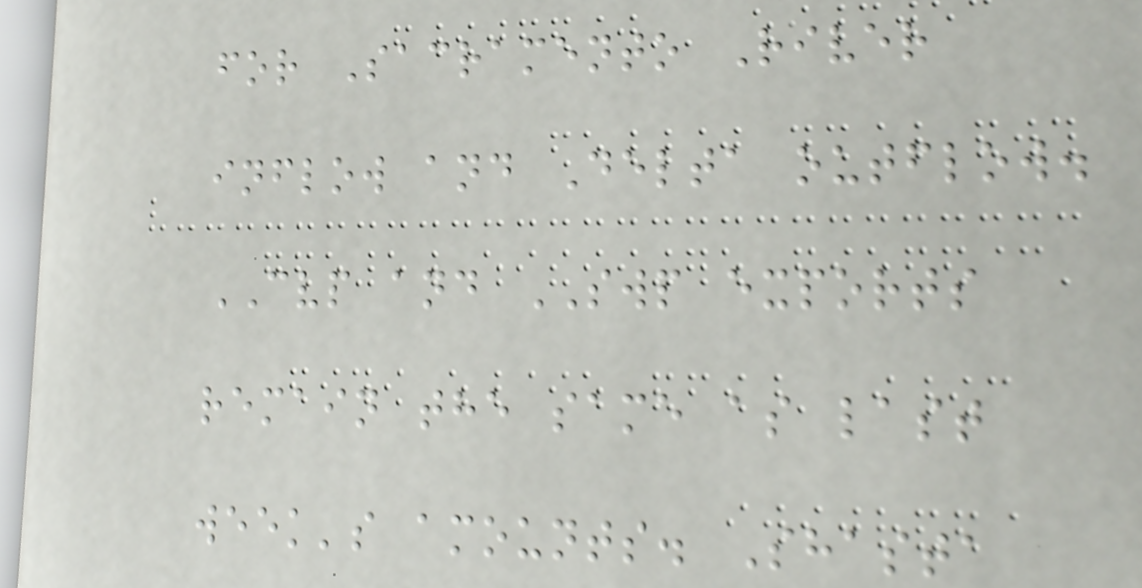for Sacramento River
inflow and Delta outflow.
CVP and SWP exports
remain the same as last
week's amounts. Shasta
